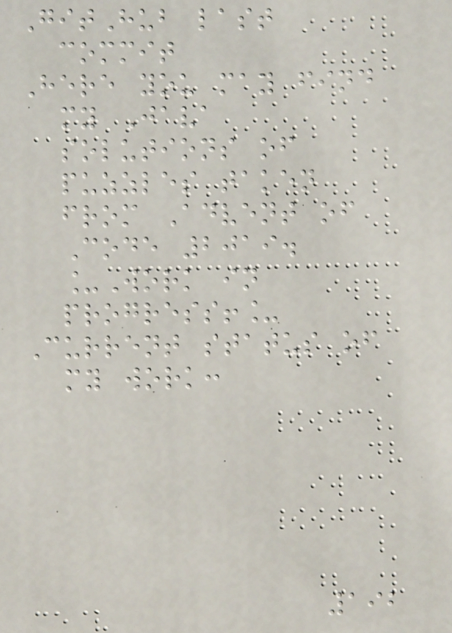GitHub last
commit
Here you may find
my Java
solutions of
puzzles taken
from Advent of
Code 2019.
_Work in
progress!_
Current status of
my work:
192
